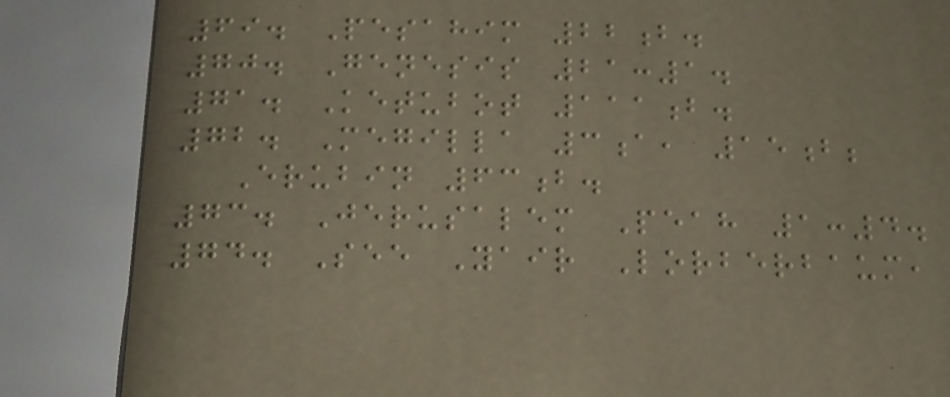69. Pesahim 22b.
70. Genesis 21:1.
71. Ketubot 111b.
72. Megilla 3a, 15b;
Erubin 63b.
73. Jerusalem Peah 1:4.
74. See Yair Lorberbaum,
